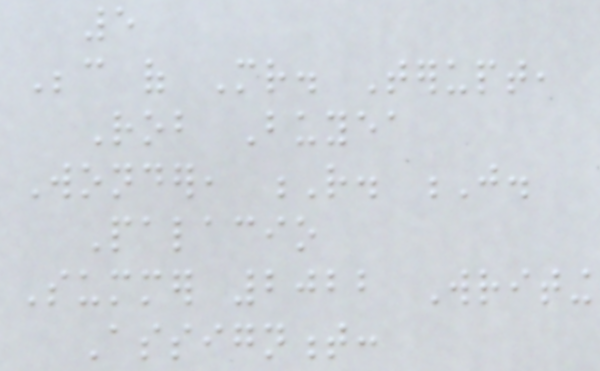5
Because of Mr. Terupt,
Rob Buyea
Wonder, R. J.
Palacio
Summer 2022 Writing
Assignment:
